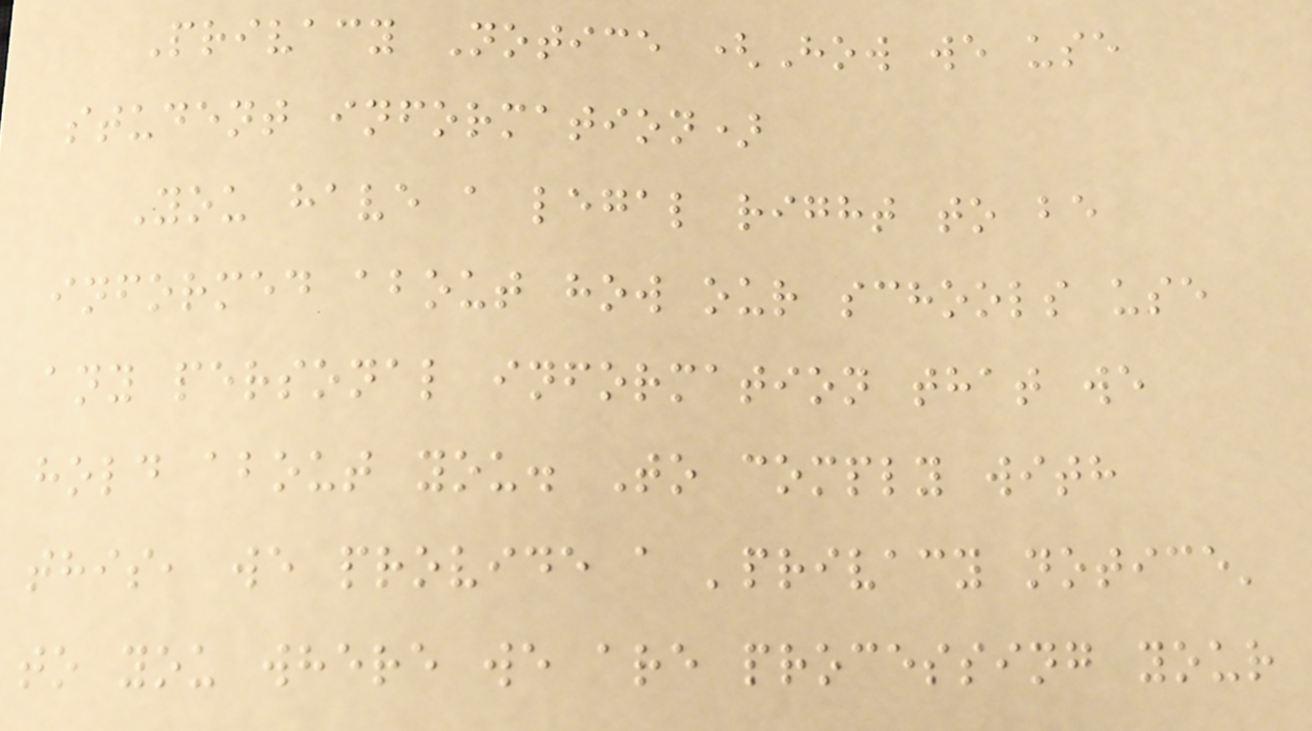Privacy Notice (How we use
student information)
You have a legal right to be
informed about how our schools use
any personal information that we
hold about you. To comply with
this, we provide a 'privacy notice'
to you where we are processing your
